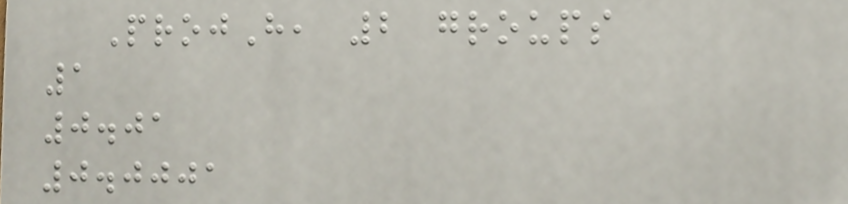ProjH, 2 groups
1
0.01
0.0001
